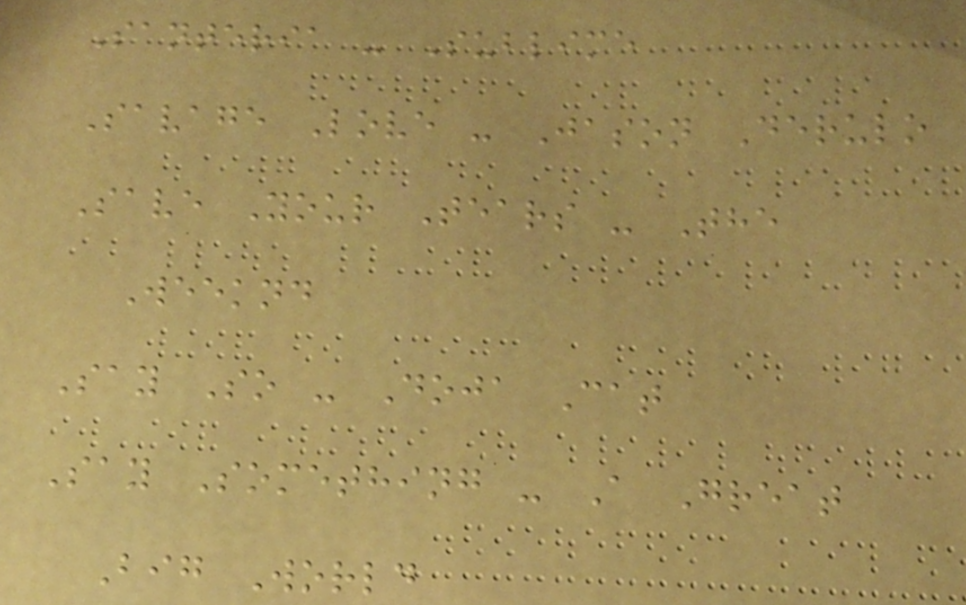Santeria - Sublime
Savage Love - Jason Derulo
Save Your Tears - The
Weeknd
Say So - Doja Cat
Say Something - A Great
Big World
